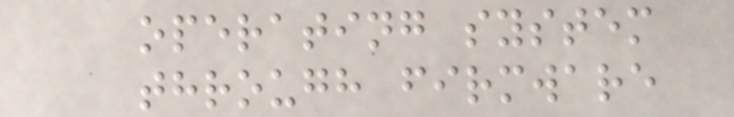operating system
through firmware
